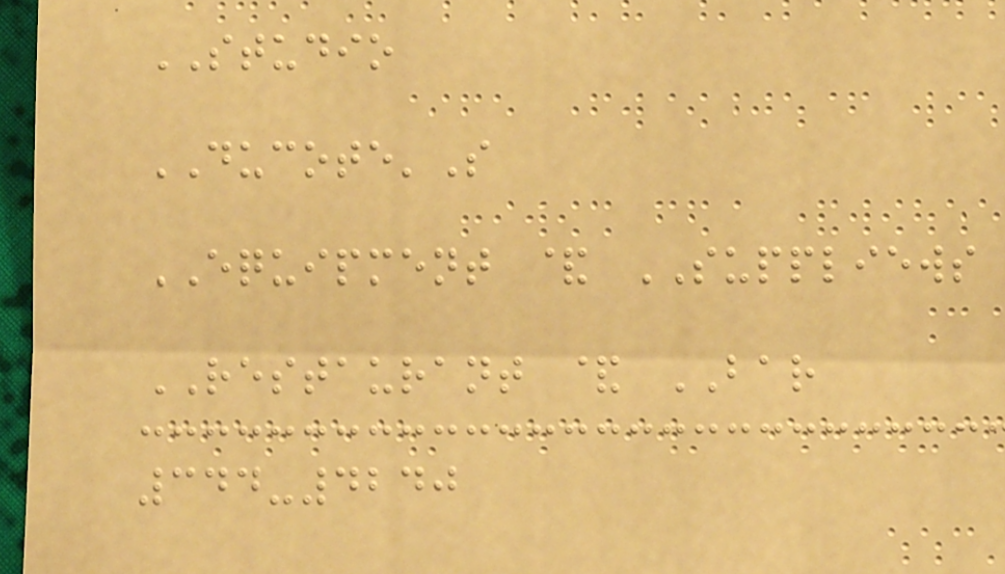STUDIO
DUCOTE'S
EQUIPMENT & SUPPLIEWS
RESTAURANT & BAR
344-4240
